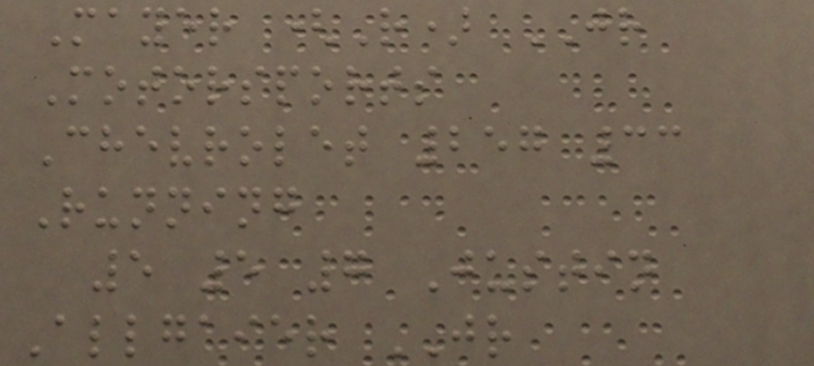Mayer (R) JR
Motorsports
Chevrolet 257 33
Running
5 5 7 Justin
Allgaier JR
